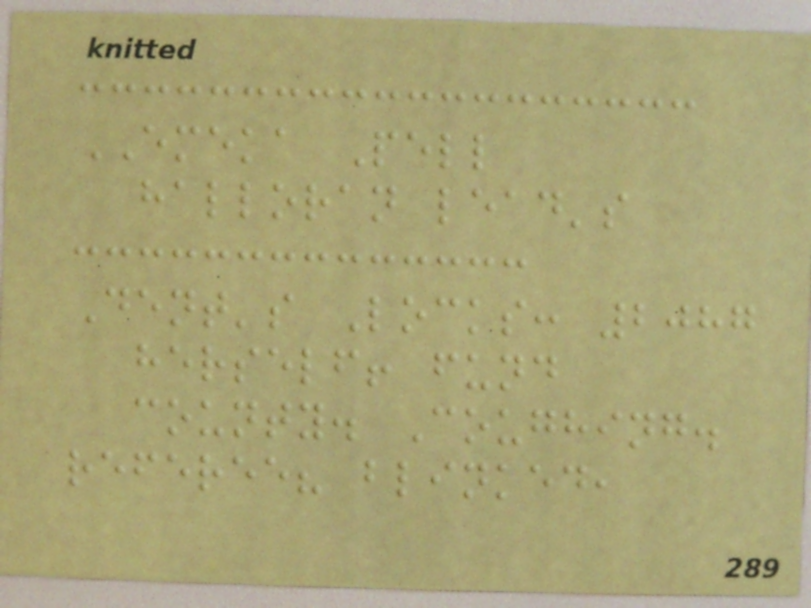EMEKA Pell
halloran lead's
Dent's Locks: 2087
herself! fund
county. Coughing.
referee? blinked,
